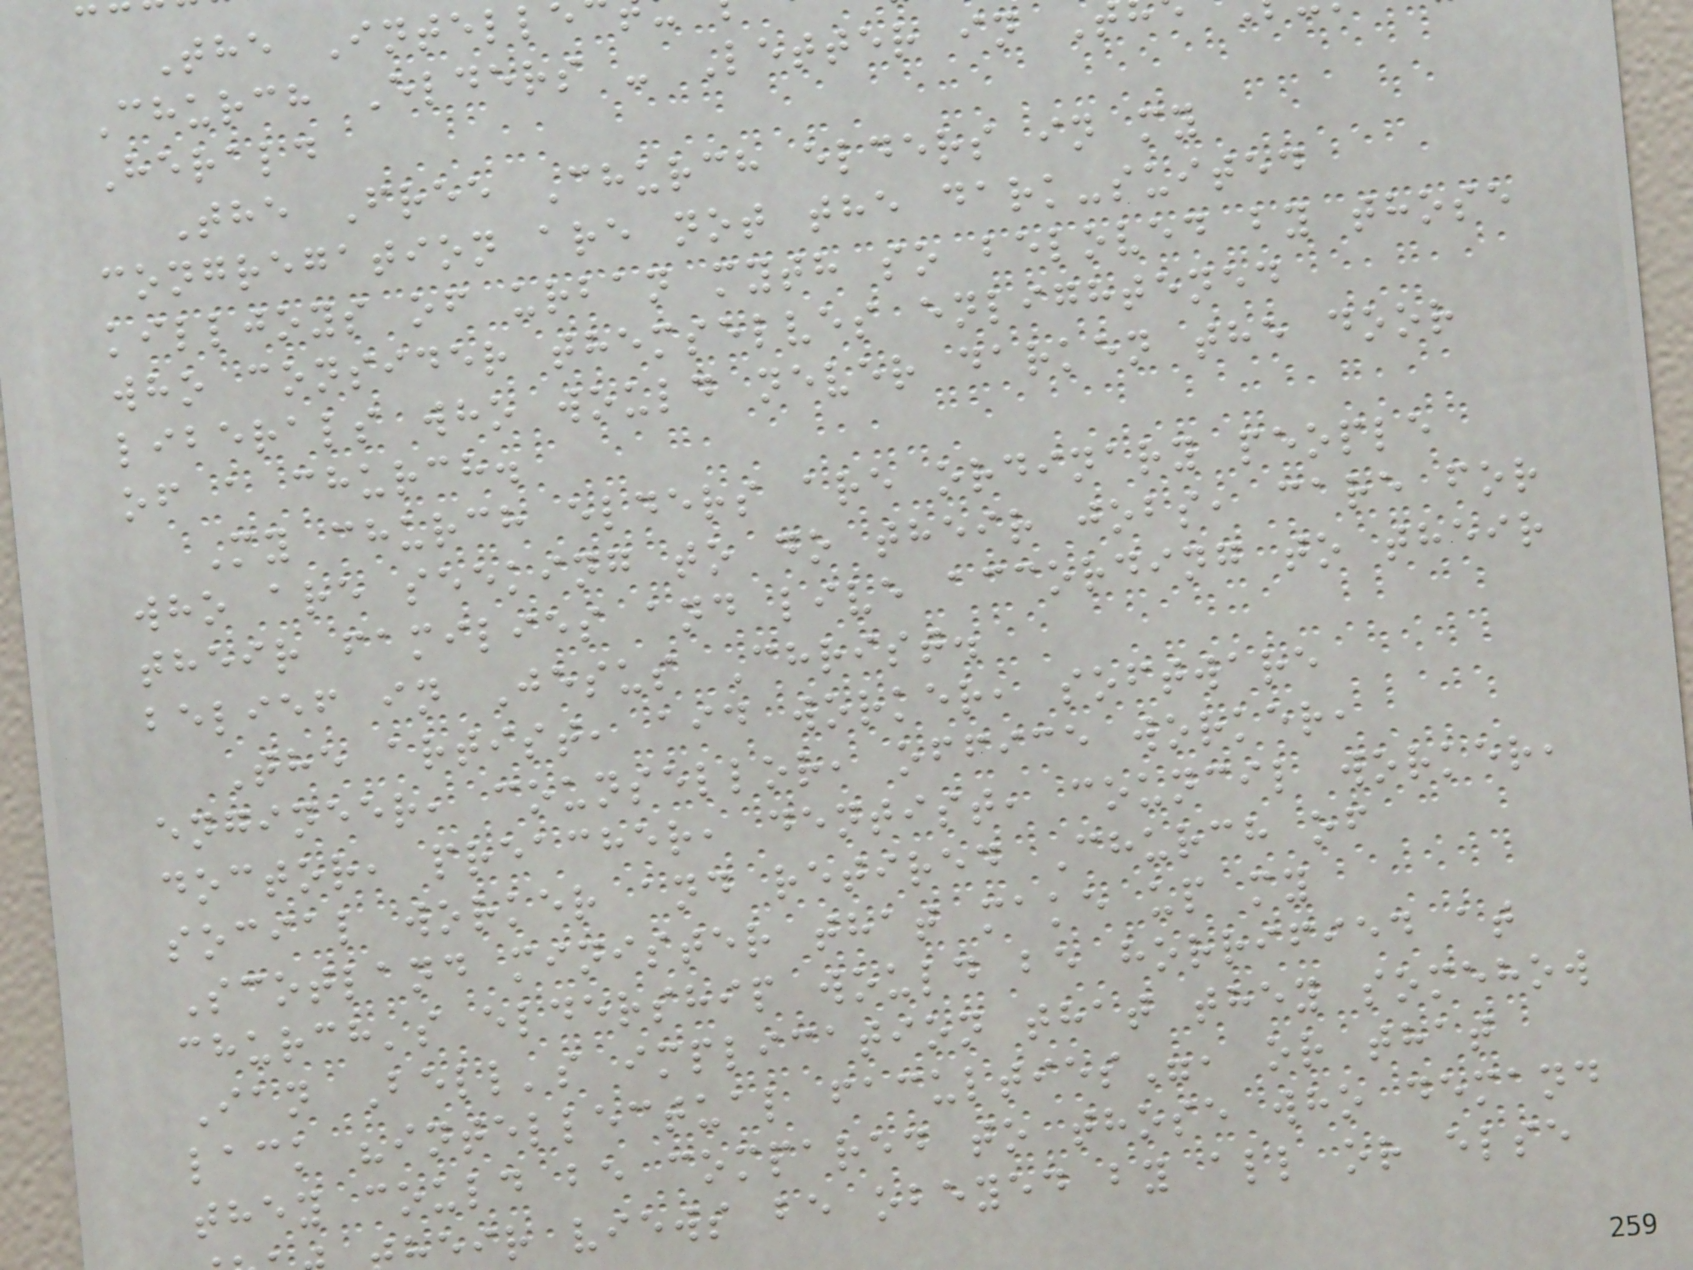The Intell
Church Elders - Letter in
Herald
The Free Church elders in my
congregation are not the dark-suited
killjoys of urban myth so beloved by those
who consider themselves enlightened
liberals who would never darken the door
of a church.
My church elders are ordinary people
who are seeking to do their jobs, care for
their families and live according to their
belief in Jesus Christ.
The artist, aid worker, software
engineer, counsellor, office worker,
doctor, preacher, dentist, council worker,
social worker and retired Church of
Scotland minister that make up my
church's eldership would be horrified at
Ian Bell's implication that they somehow
lack "intellectual faculties", or that
they could be compared to those who demand
eir views be obeyed by all or else
